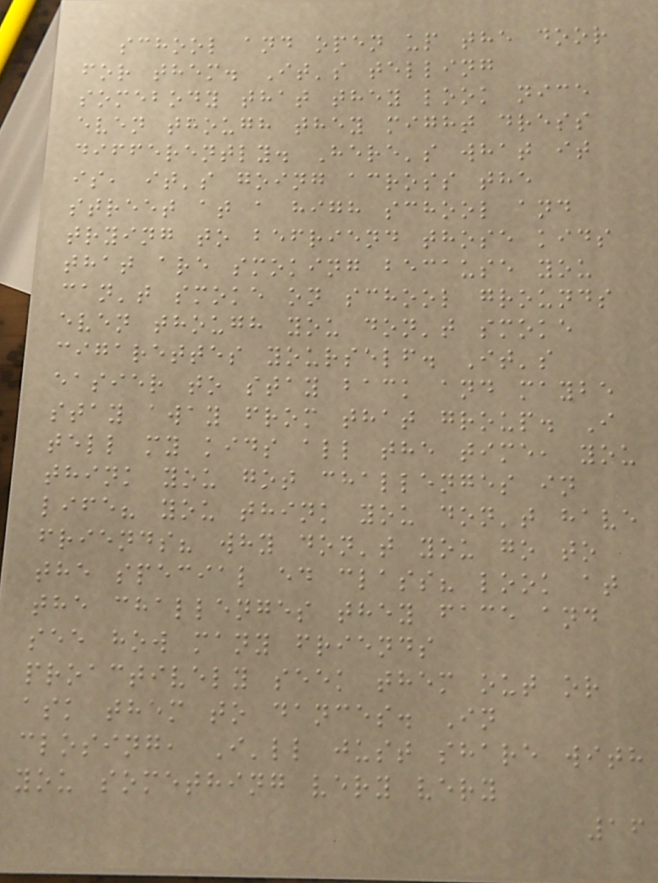school and open up the door
for them. It's telling
somebody that they look nice
even though they might dress
differently. Here's what it
is, it's going across the
street at a high school and
trying to befriend those kids
that are smoking because you
can't smoke on school grounds
even though you don't smoke
cigarettes yourself. It's
easier to stay back and maybe
stay away from that group. I
tell my kids all the time, you
think you got challenges in
life? you think you don't have
friends? why don't you go to
the special ed class? look at
the challenges they face and
see how many friends
proactively seek them out or
ask them to dances. In
closing, I'll just share with
you something very very
16
